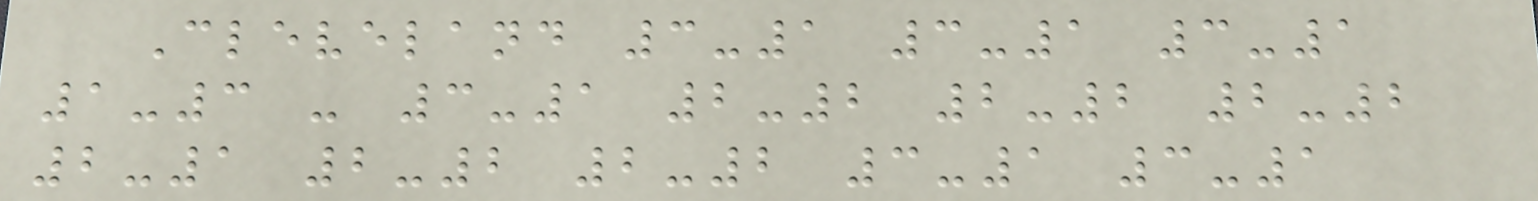Cleveland 3-1 3-1 3-1
1-3 - 3-1 2-2 2-2 2-2
2-1 2-2 2-2 3-1 3-1
